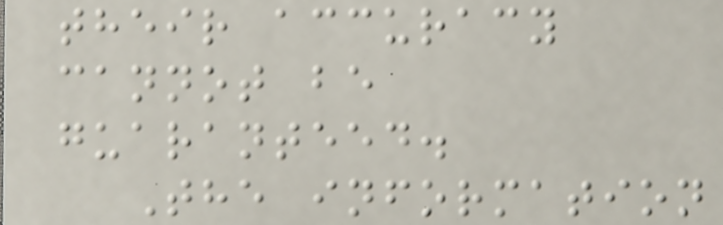their accuracy
cannot be
guaranteed.
The information
